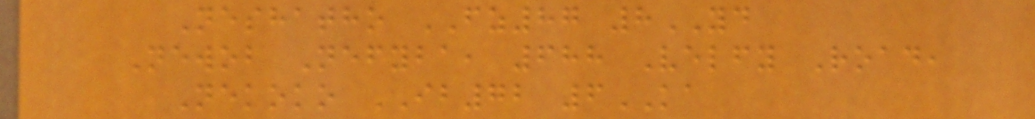Neshatho FZ87 8YD
Newob Nefyba, 688 Velfy Road,
Nekoko IB72 6KA
